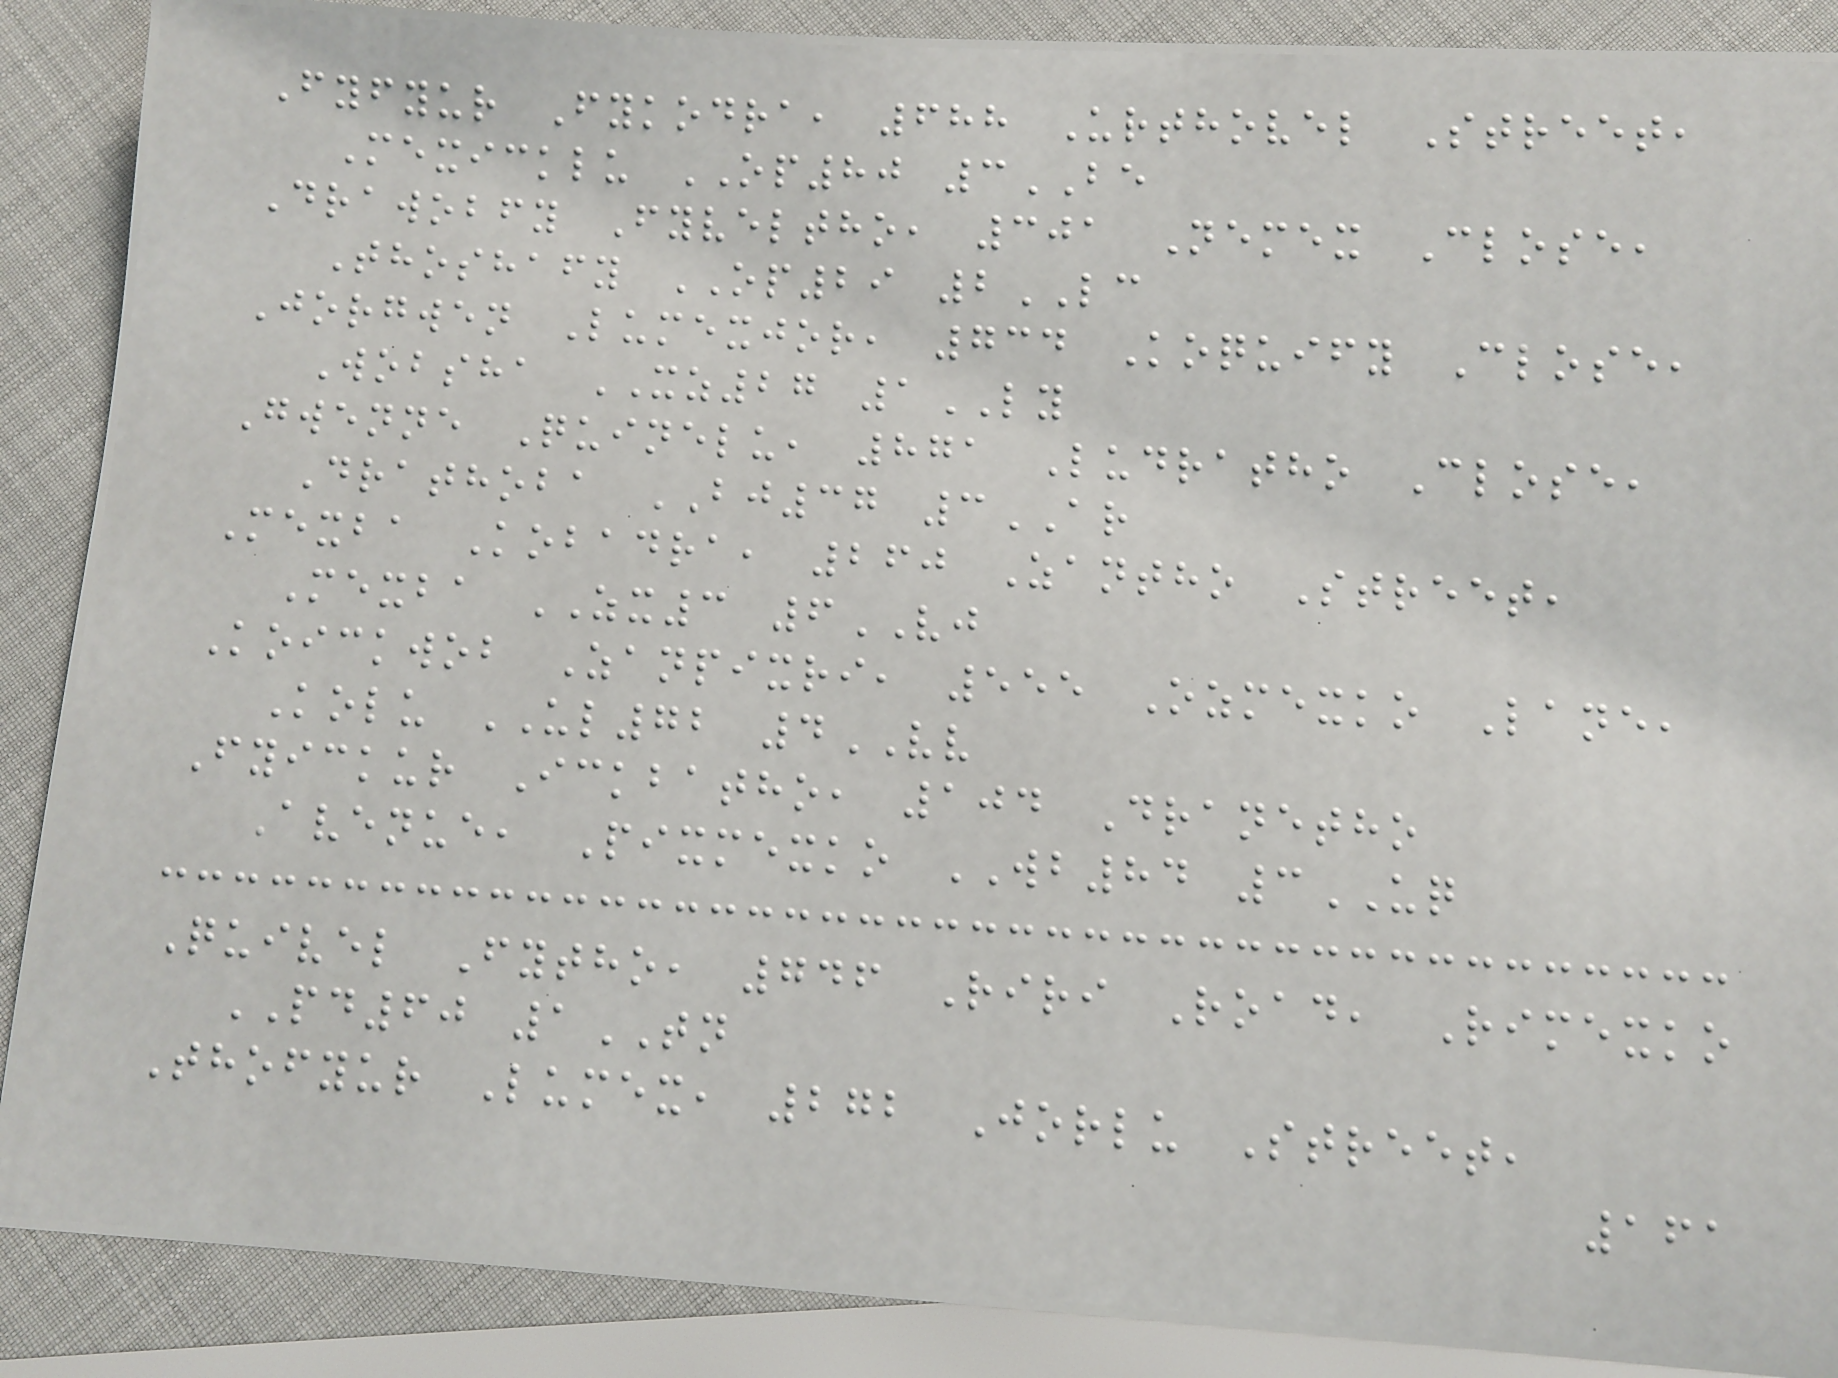Fyfyur Fykodra, 688 Urthovel Street,
Mexicklu OP80 3BE
Drawobfy Fyveltho, 301 Nemex Close,
Thoshafy OP29 2LC
Jorgwen Lumexjor, 734 Koquify Close,
Wobsha XZ27 1LY
Gwenne Quinelu, 871 Ludratho Close,
Drathoba BJ37 3AR
Mexba Kobadra, 260 Zantho Street,
Mexba ZX3 6VJ
Koickwob Zanpixri, 555 Ozmexko Lane,
Kolu UL72 4VV
Fyickur Ickbatho, 104 Dranetho
Avenue, Pixmexko WB84 3UQ
Quivel Fytho, 746 Riri Road, Rimexko
PD60 1TN
Thofyur Lumex, 272 Jorlu Street,
161
